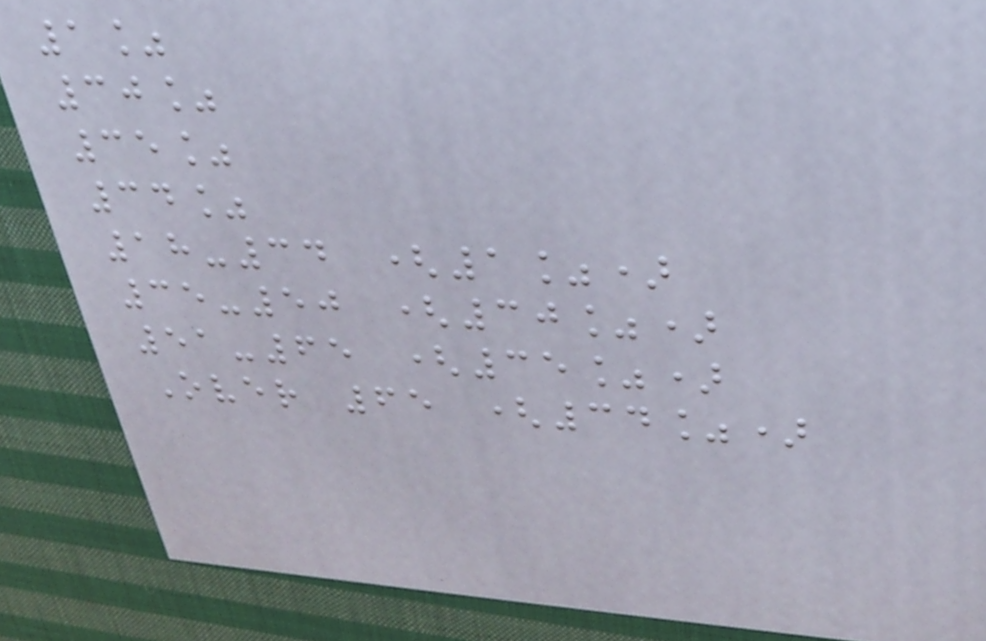1%
30%
35%
34%
18-34 (1%)
35-50 (30%)
51-65 (35%)
Over 65 (34%)
